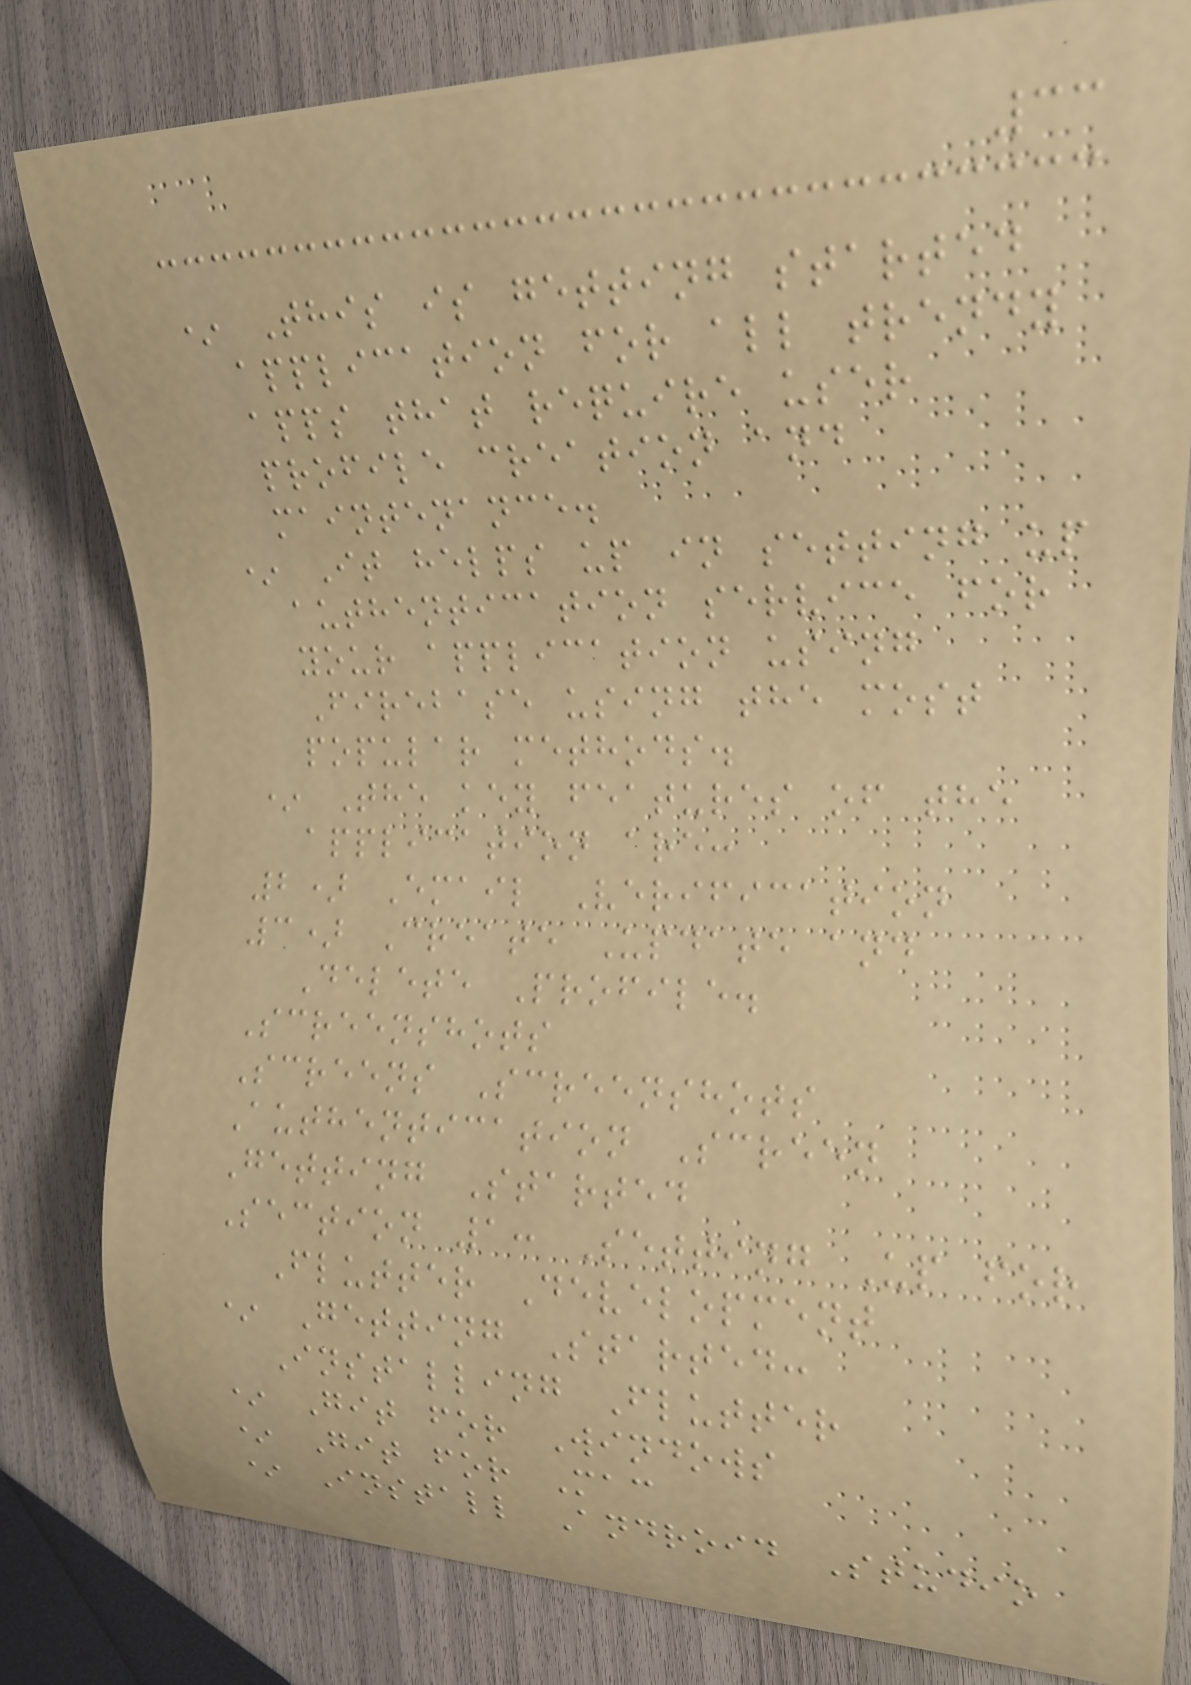33
* This is getting started
application for all trendy
apps that require user
profile creation and
maintenance.
* It helps up in setting up
authentication service for
your application using
Firebase using the most
popular methods.
* The key features of the
application are:
2) Email Verification
3) Create Update and
Delete Profile.
Screenshots
Screens Screenshots
Authentication Screen
Getting Started
Section 1: Setting Up for
Flutter Development
* Getting Started:
Installing Flutter
* Git for Windows
* Git for Mac
* Install Android Studio
